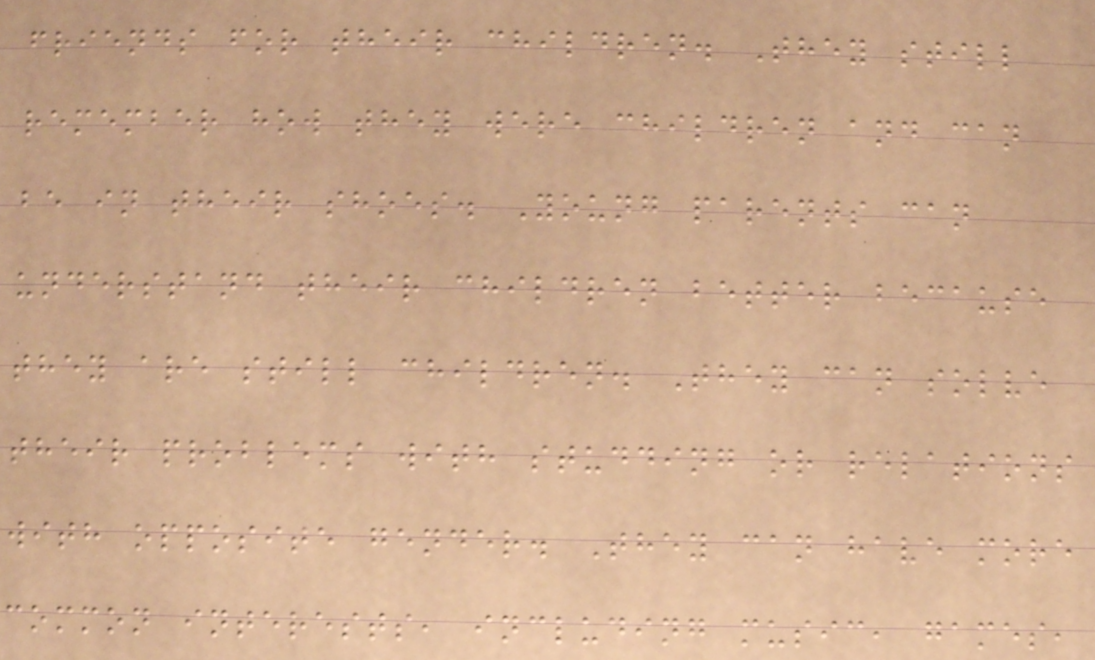friends for their children. They still
remember how they were children and can
be in their shoes. Young parents can
understand their children better because
they are still children. They can solve
their problems with studding or relations
with opposite gender. They can have more
common interests, including music, games,
